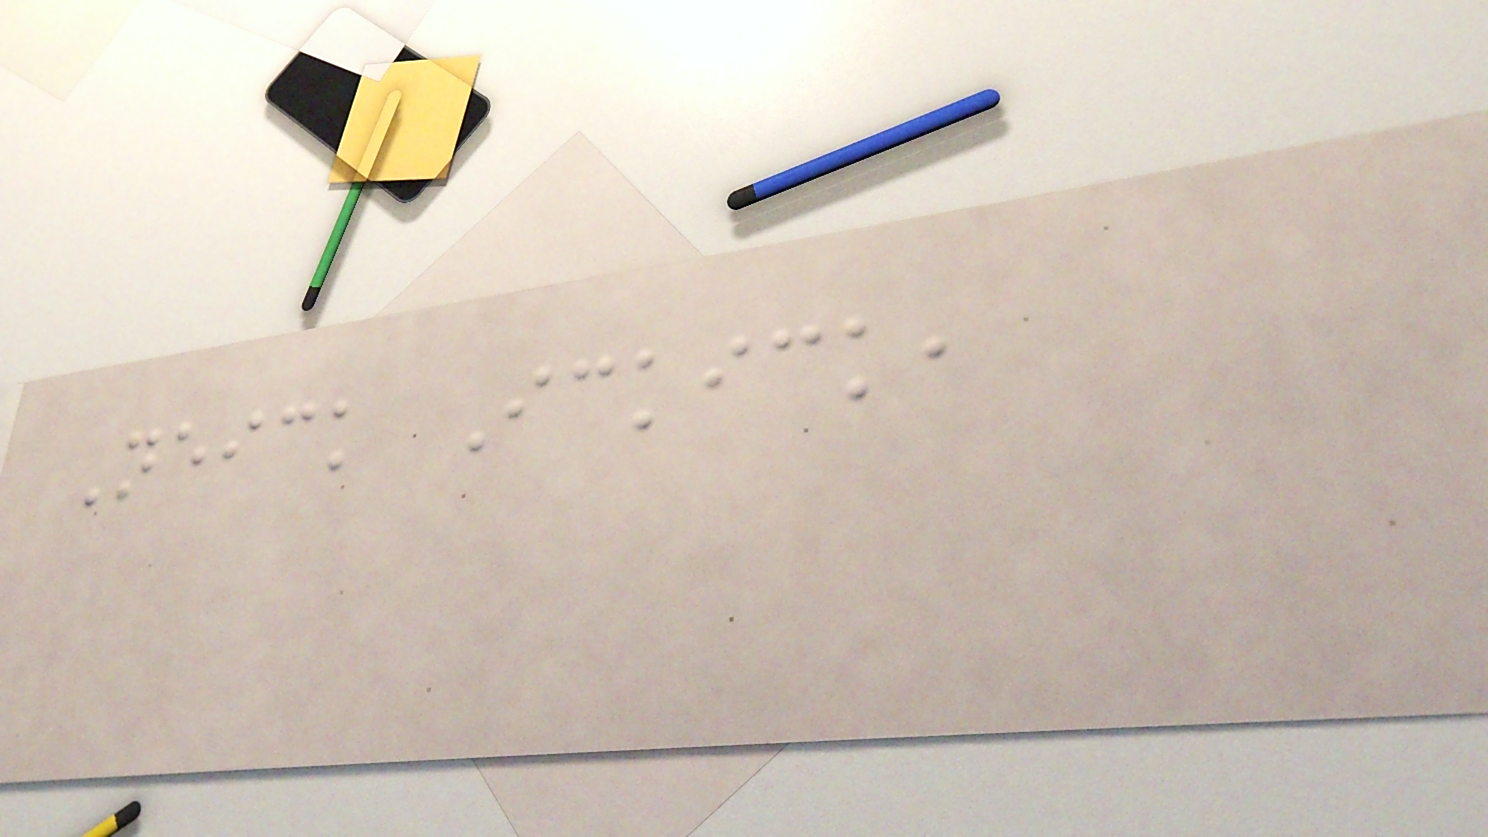Neick Ickick,
